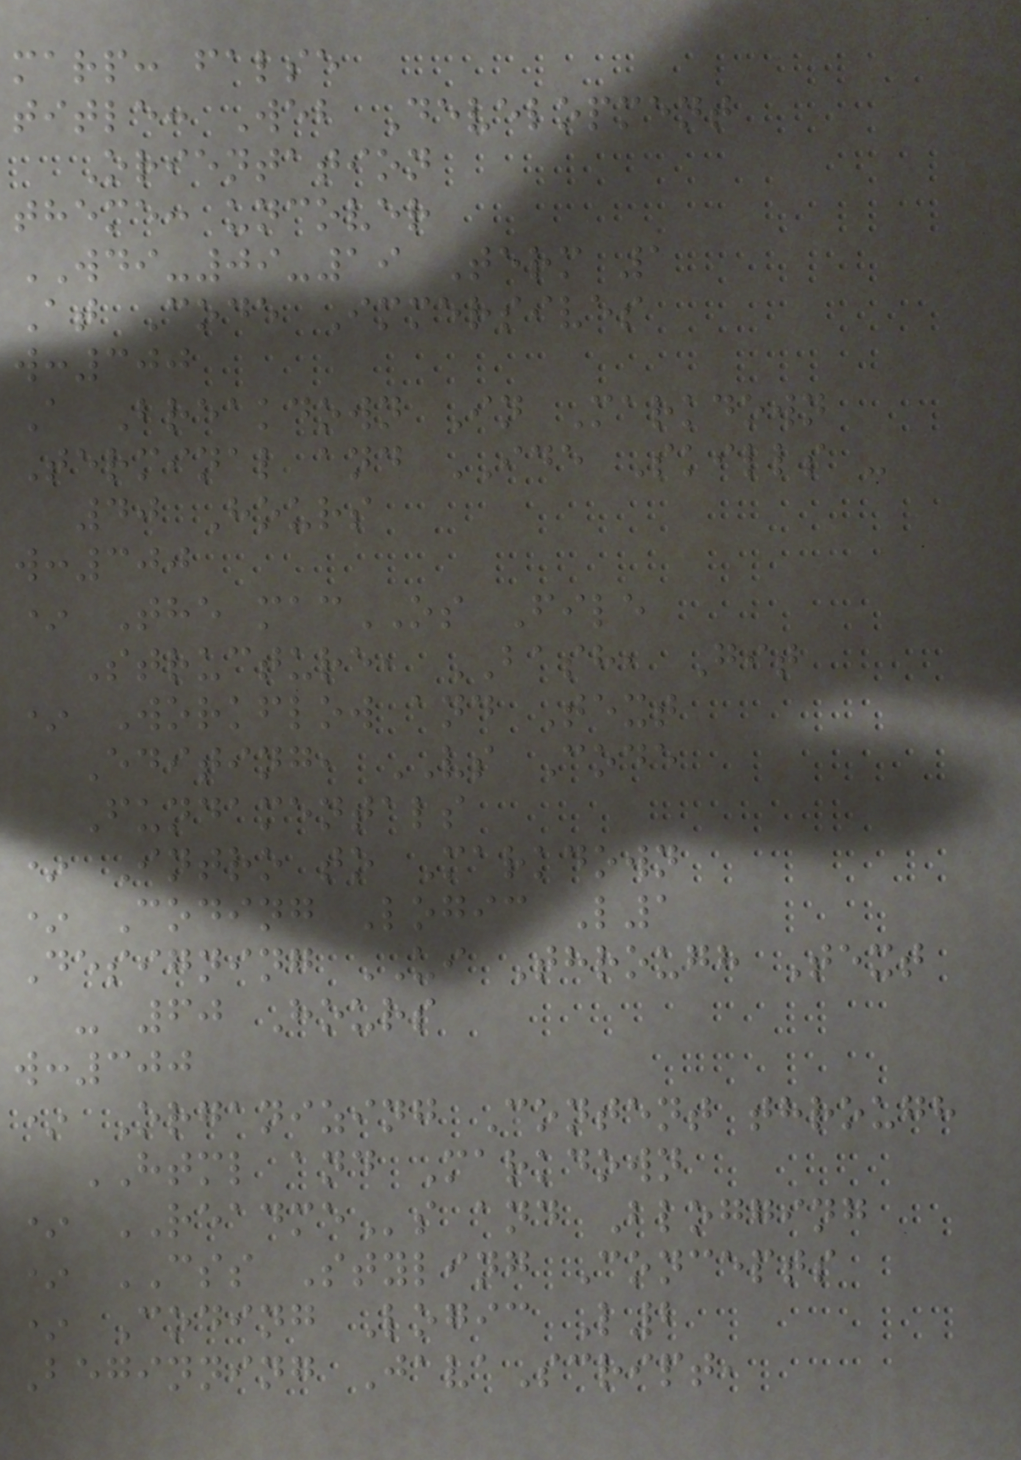marp: false
title: Web Development
Orientation
theme: uncover
WDI-09-19 Term 1
At Code Immersives
w:300
A Breakdown In Markdown
Terminal and IDE Skills -
40 Hours
w:300
* The macOS File
Structure, BASH, Git
* Workflow and Text
Editing, VS Code
Fundamentals
* Intro to Markdown
* Coding Logic L1
Designing UI Through Text
- 60 Hours
w:300
* Organizing Content through
HTML and Markdown
* READMEs and Blogging
* CSS Styling Concepts
* Coding Logic L2
Beginning JavaScript,
